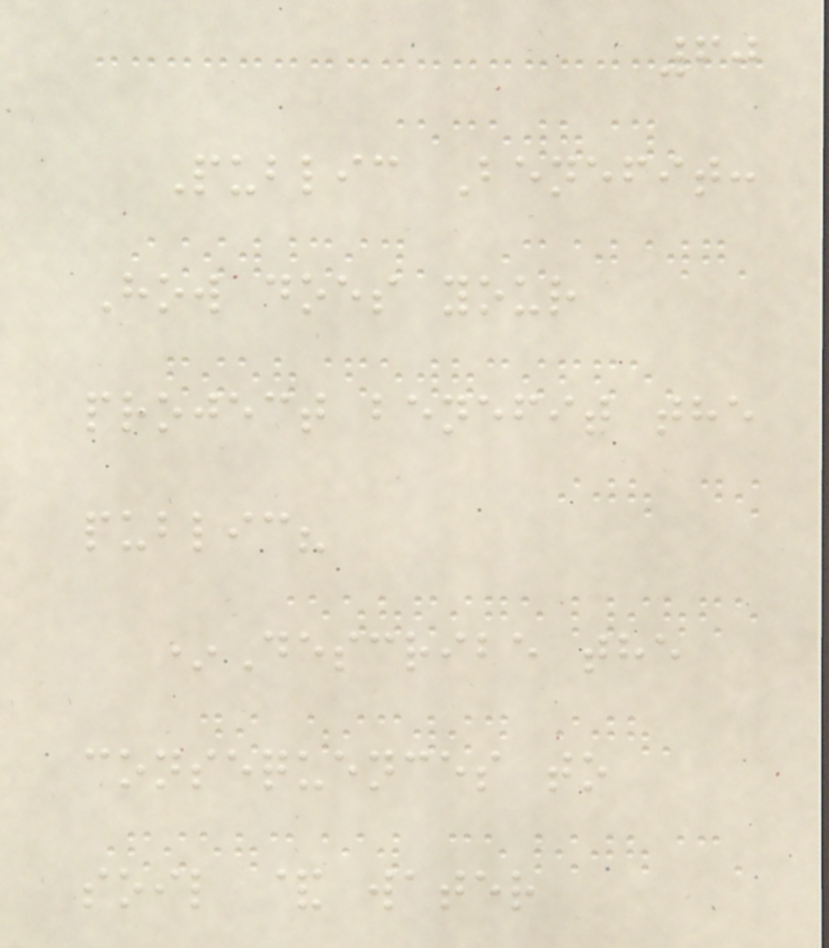60
Public Benefit:
How does your
project benefit the
public?
*Describe the
consequences to
soil & water
